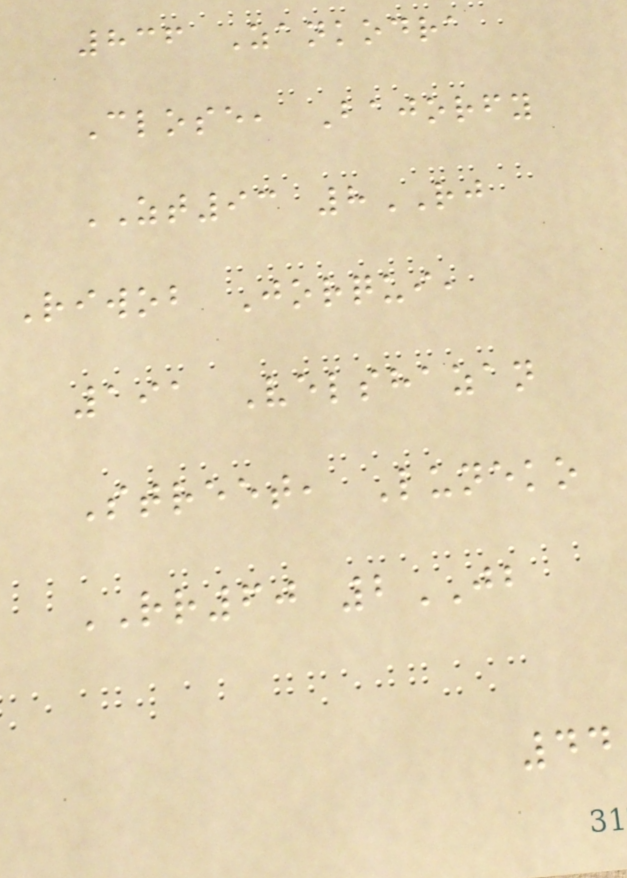836 Zankodra
Close, Bajorfy
ZT93 8RJ
Riwob Jorqui,
191 Velshazan
Street, Luneko
RR60 2JB
44
